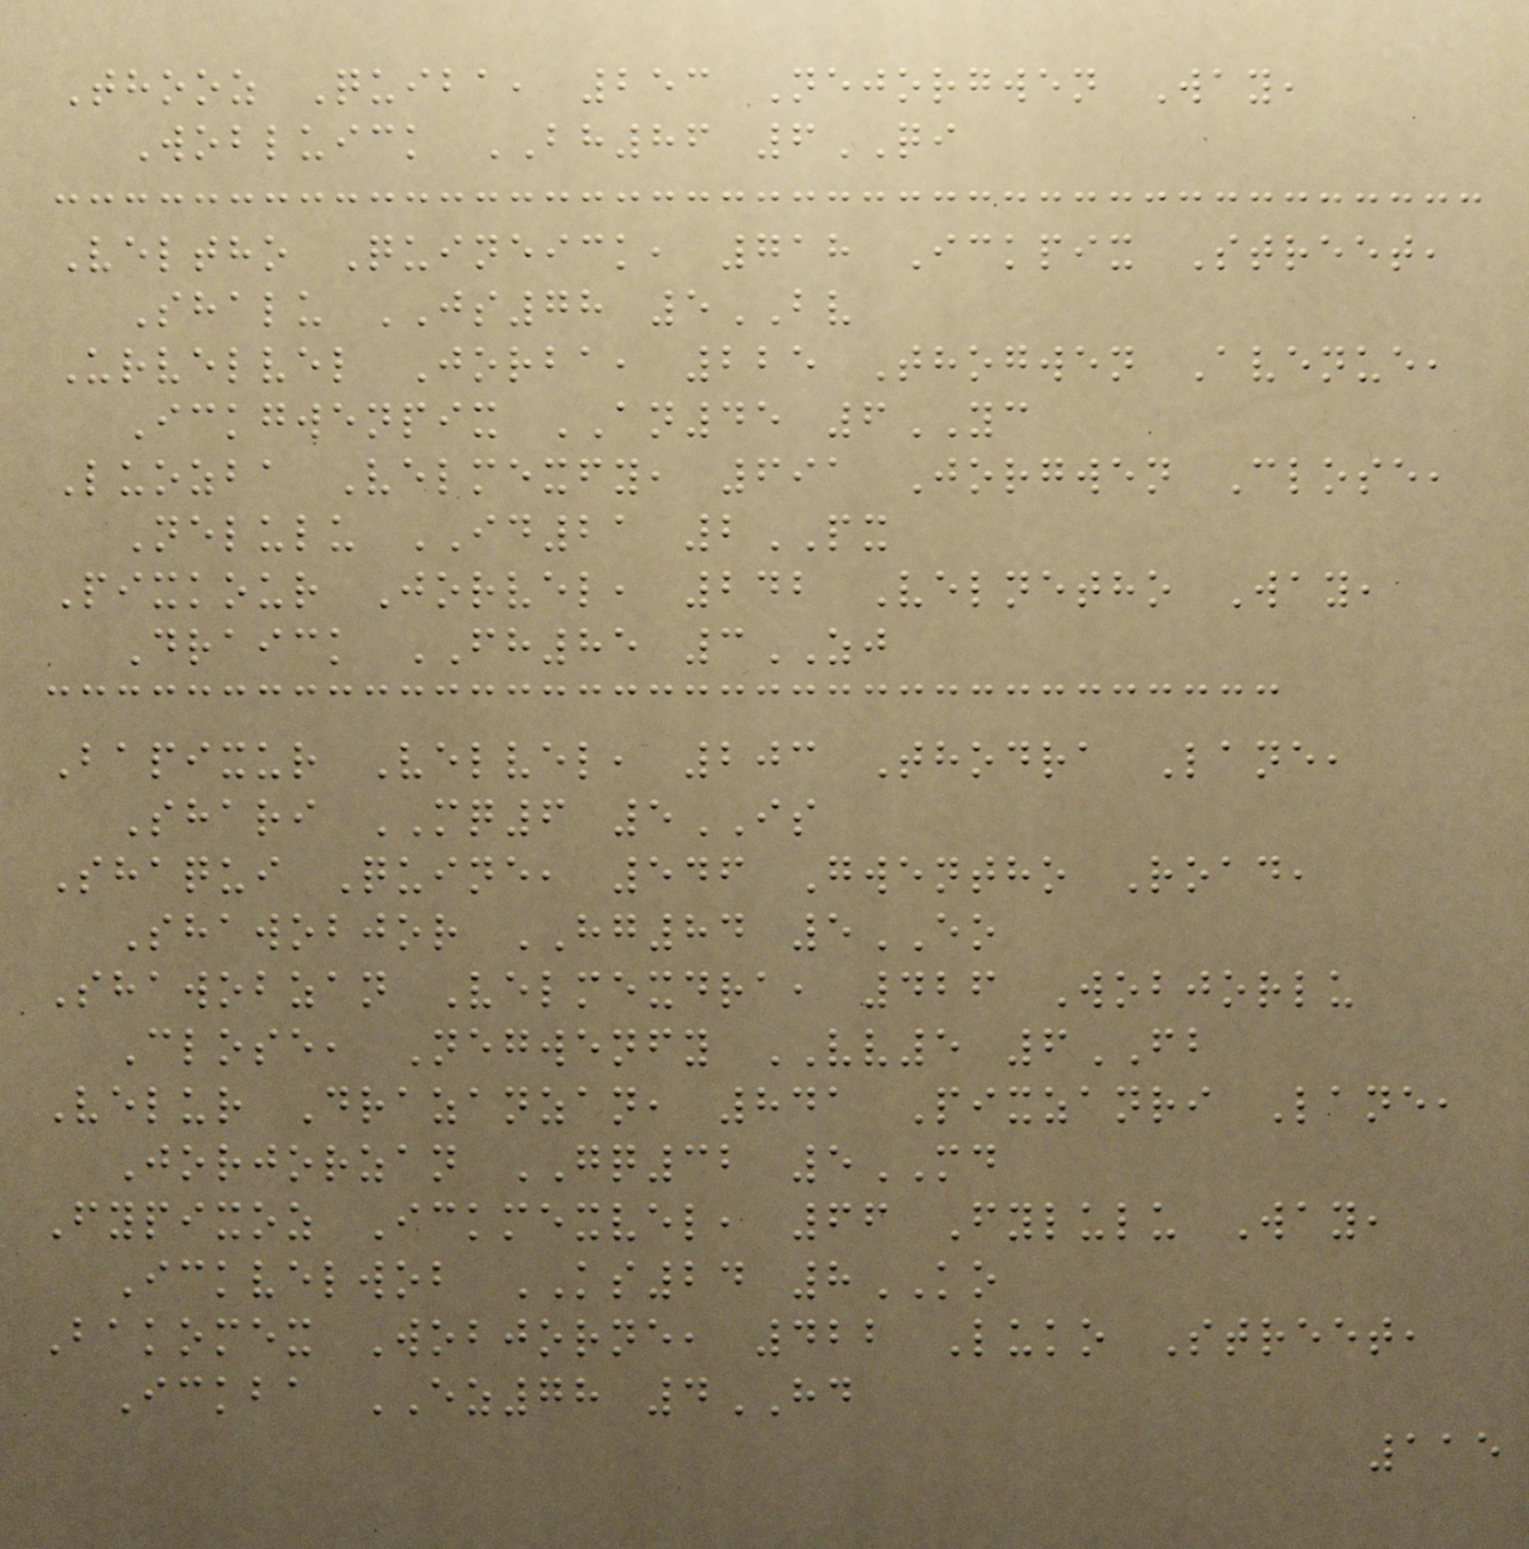Thooz Quiba, 253 Nejorgwen Way,
Wobluick BH86 6QI
Veltho Quineick, 718 Ickpix Street,
Shalu JS78 5BV
Urvelvel Jorba, 225 Thogwen Avenue,
Ickgwenpix AN45 6YC
Luozba Velmexfy, 691 Jorgwen Close,
Nelulu ID21 2PX
Pixkour Jorvel, 242 Velnetho Way,
Draick FH85 3ZJ
Bapixur Velvel, 203 Thodra Lane,
Shari MQ6 5IS
Shaqui Quine, 546 Gwentho Road,
Shawobjor HG84 5EO
Shawobzan Velmexdra, 426 Wobjorlu
Close, Negwenfy VV5 6FB
Velur Drazanzan, 841 Pixzanri Lane,
Jorjorzan GQ32 5MD
Fypixoz Ickmexvel, 66 Fylulu Way,
Ickvelwob KS24 8KO
Bakomex Wobjorne, 422 Luko Street,
Ickba EZ78 4HD
115
